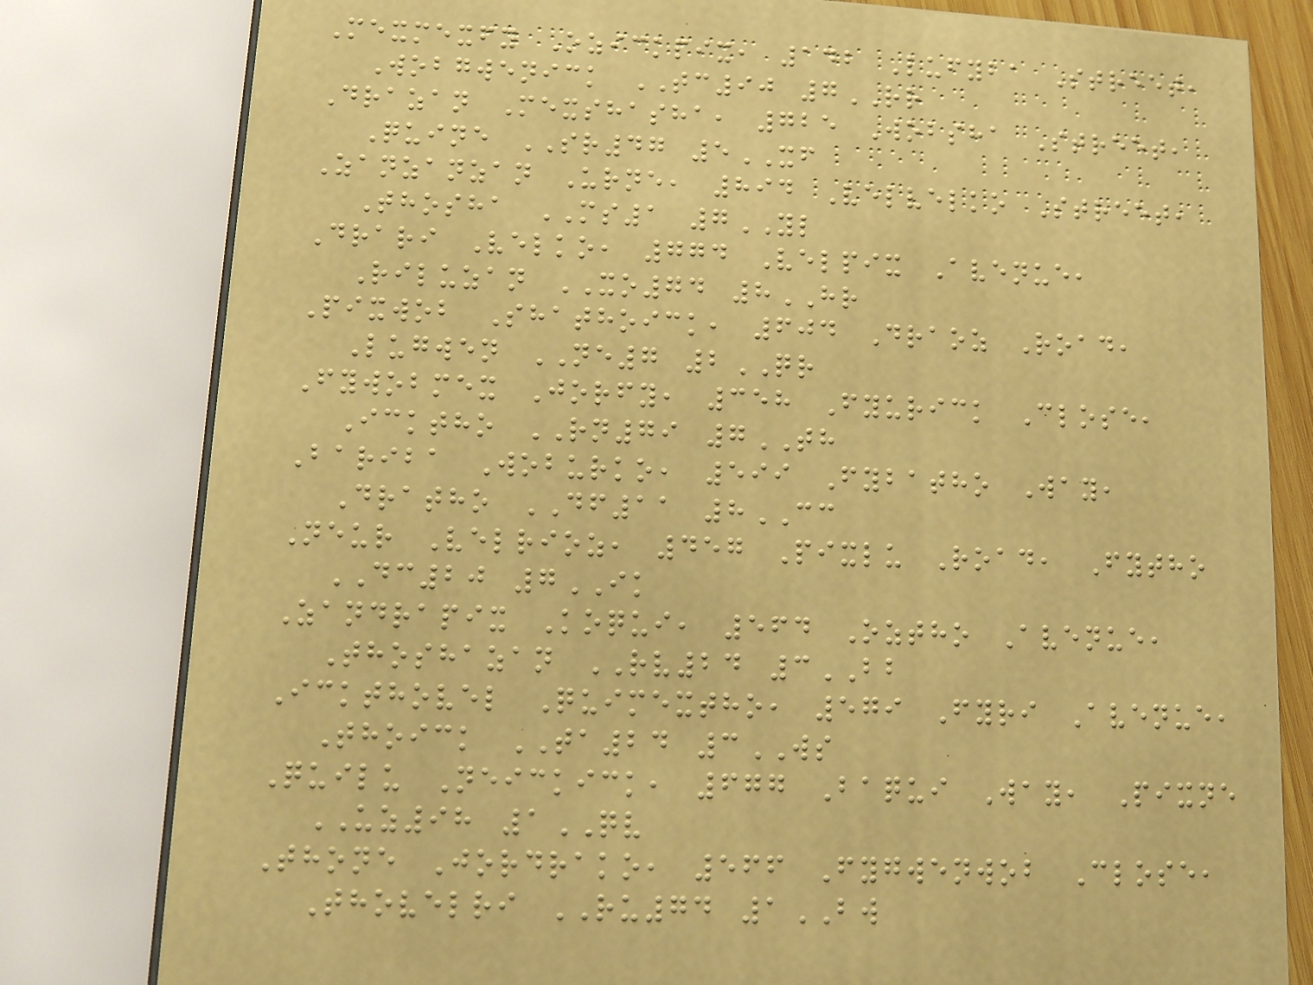Mexmexfy Ozickpix, 142 Lufyba Street,
Wobgwenick TC90 7RR
Drazan Mexshasha, 725 Wobsha Street,
Quine SR47 5XF
Zanzanzan Urne, 894 Velvelko Street,
Thosha MS1 7YL
Drari Velko, 774 Velpix Avenue,
Riluzan XO74 8HR
Pixwob Shathoick, 604 Draoz Road,
Lugwen NE7 2QR
Fywobmex Jorfy, 358 Fyurick Close,
Icktho RN79 7TH
Bariba Woburko, 599 Fybatho Way,
Dratho DF11 8CC
Neur Velrioz, 457 Pixlu Road, Fytho
DC20 7IK
Zandrapix Koqui, 564 Oztho Avenue,
Thoshazan RV24 3BB
Ickthovel Quimextho, 579 Fyri Avenue,
Thoick TA24 3WS
Quilu Neickick, 677 Baqui Way, Pixne
UZ98 1QV
Thone Jordrako, 566 Fygwenwob Close,
Thovelri RU74 1BW
